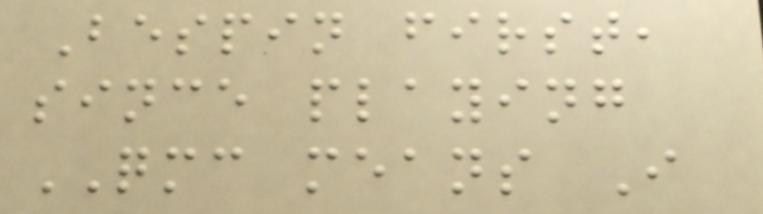Bespin first,
since playing
QMC means I
